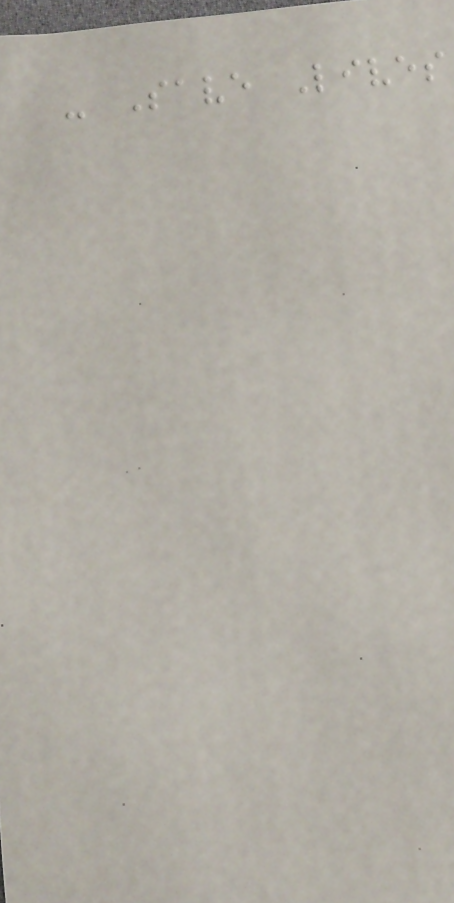- Save Lives
